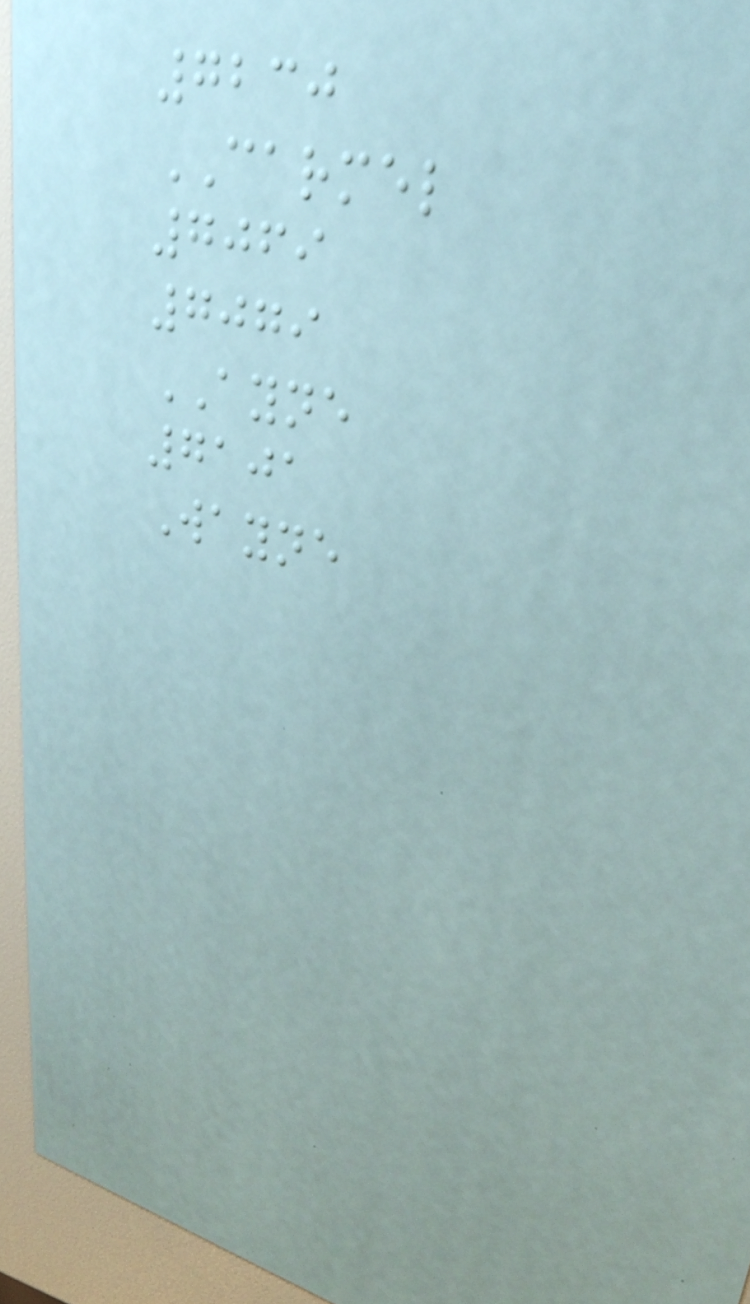7230
CARMEL
7069
7079
AYNE
7101
Wayne
